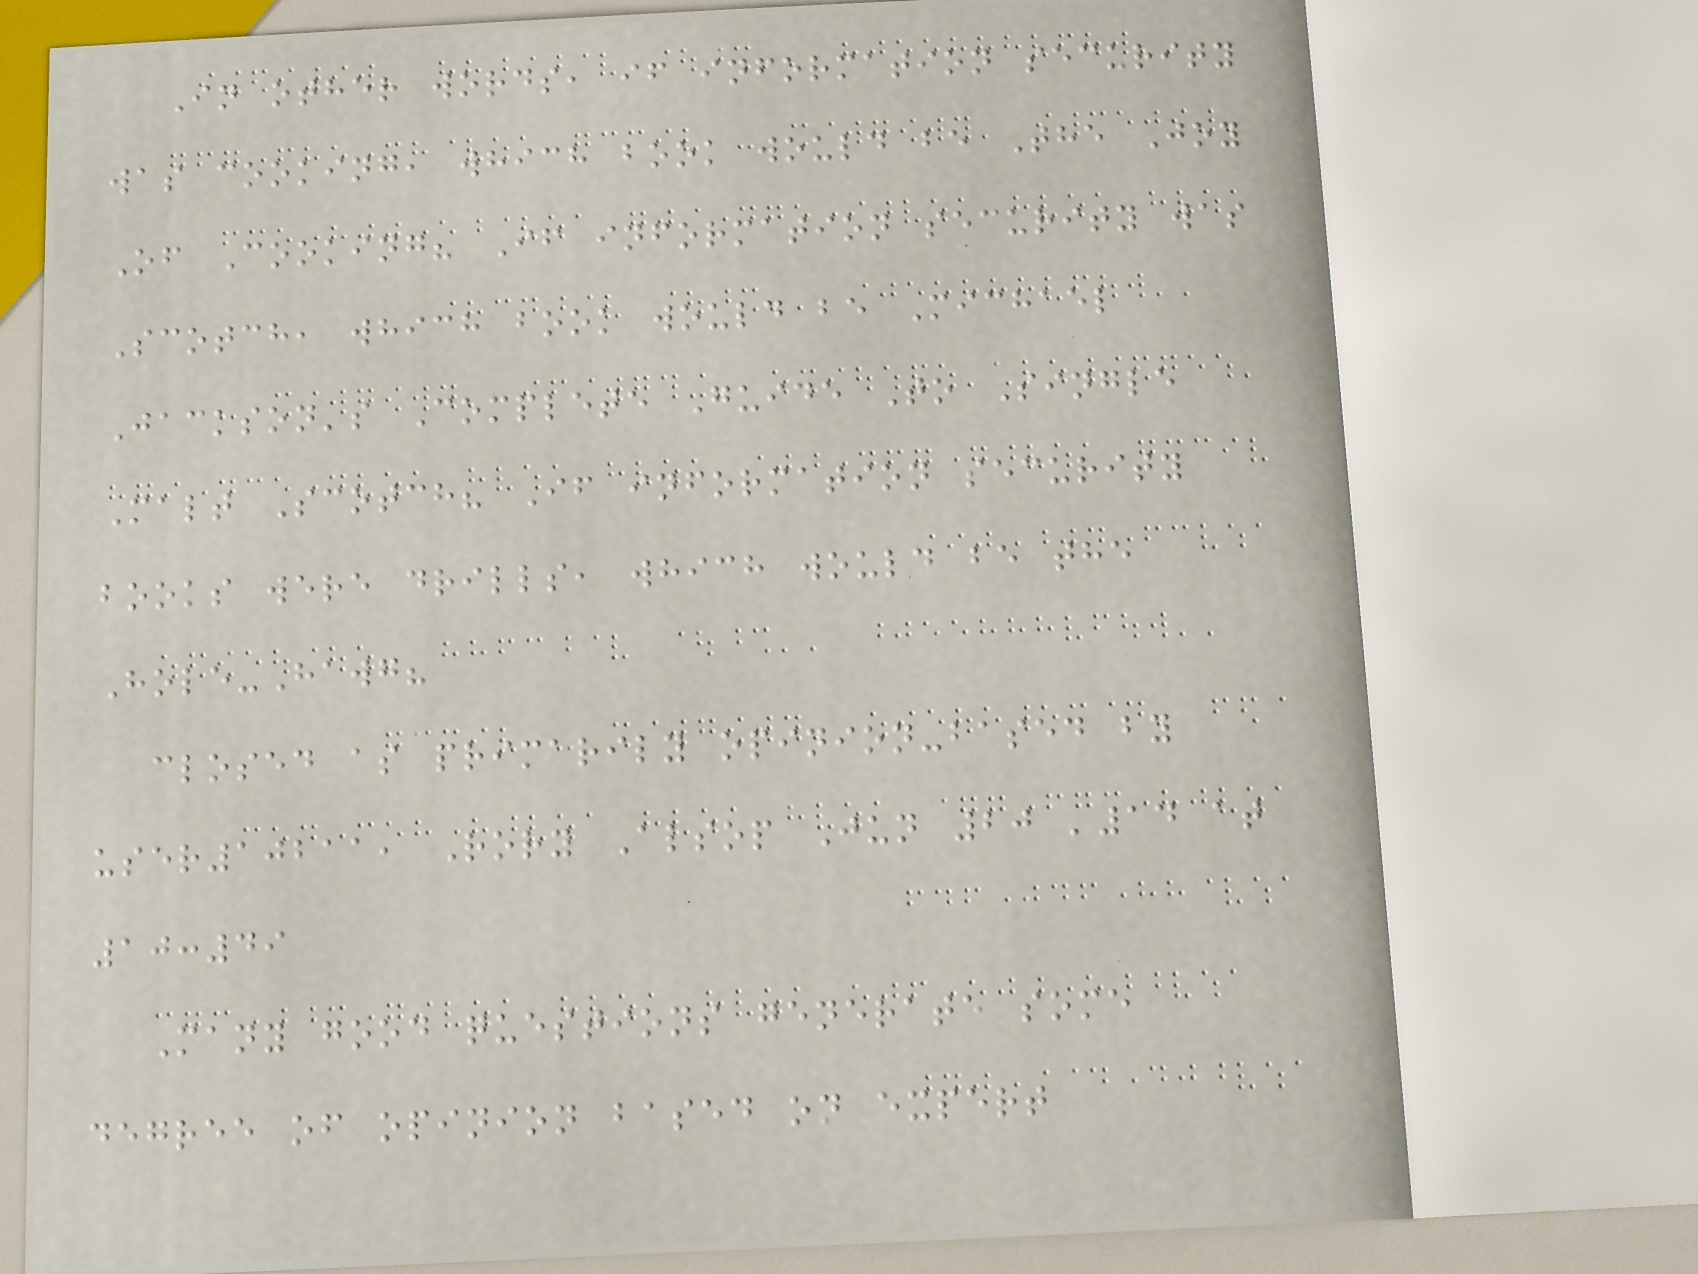In other words, if information security
was cooking, which book would be The Joy
Of Cooking? If information security was
Scotch, which book would be Michael
Jackson's Complete Guide To Single
Malt Scotch? If information security
books were drills, which would be the
Hole-Hawg?
closed as primarily opinion-based by
user10211, Rory Alsop Jun 20 '14 at
10:49
Many good questions generate some
degree of opinion based on expert
